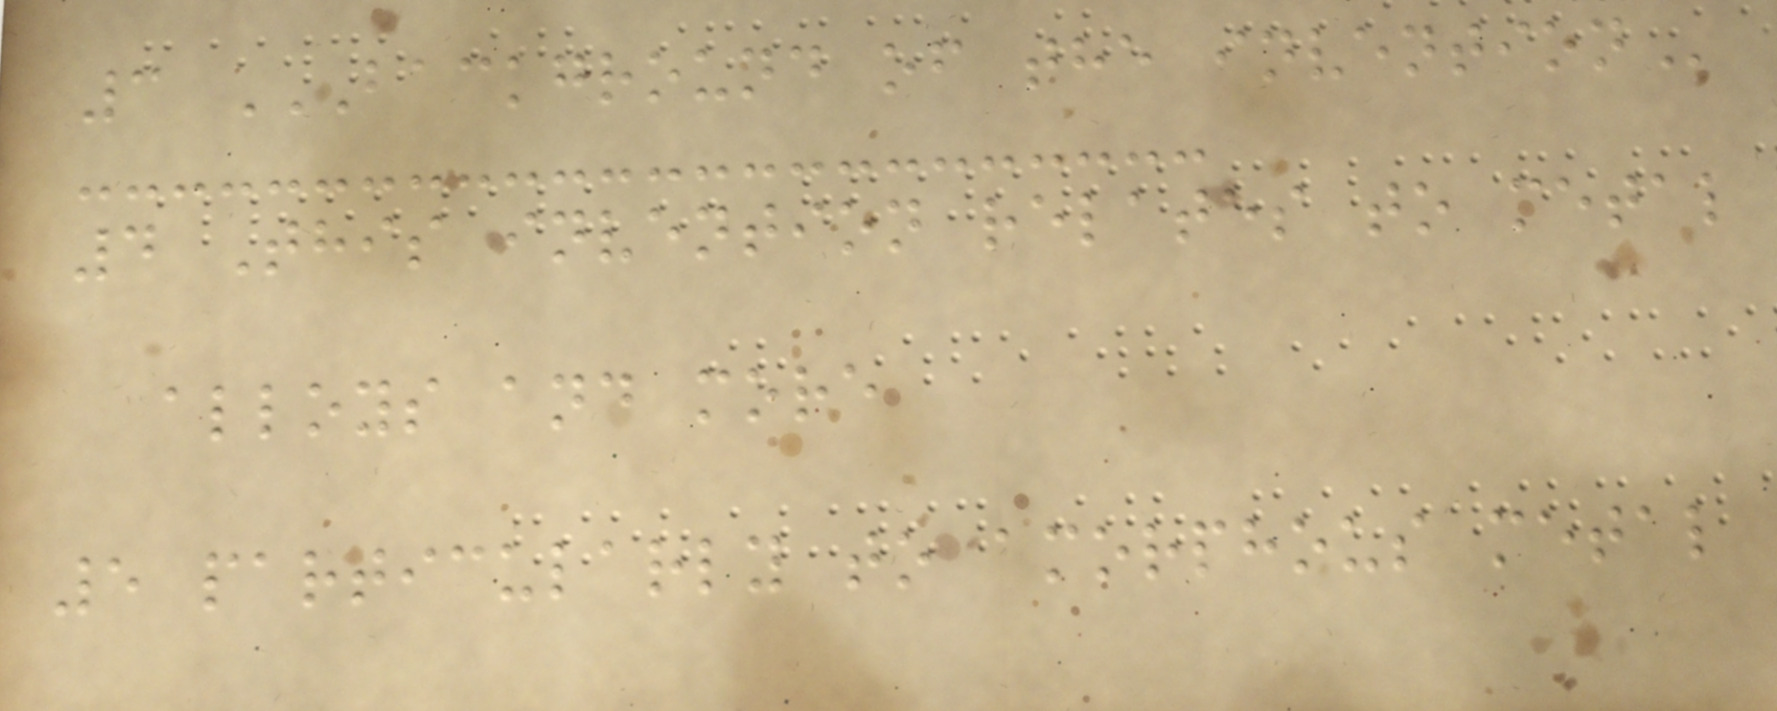3 BACKGROUND OF THE INVENTION
4 This invention relates to metal
alloys and more
5 particularly to amorphous metal
